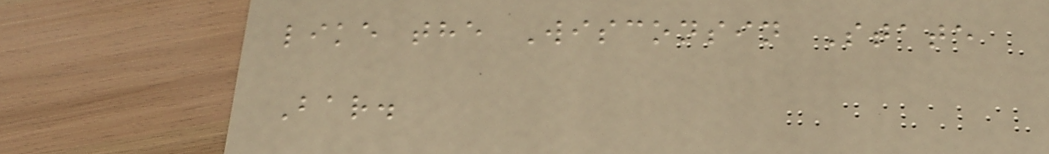like the Wisconsin State
Bar.
